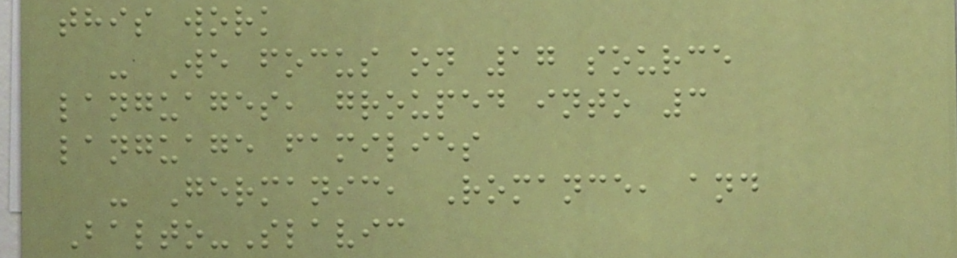this work
- We focus on 17 source
languages, grouped into 3
language families
- Germanic, Romance, and
Balto-Slavic
